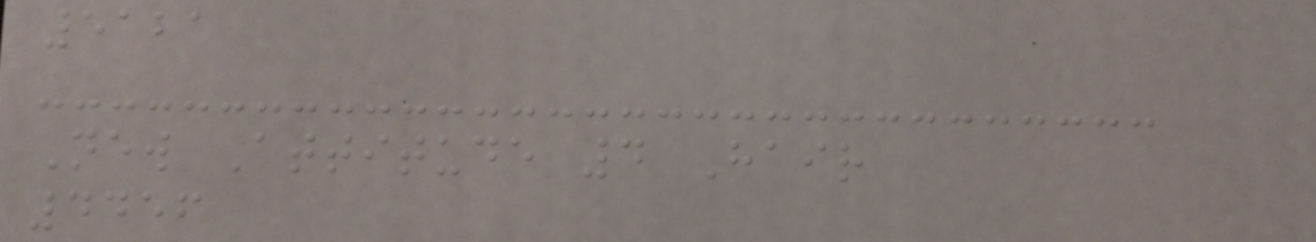5121
New Attitude 4 Hair
4456
